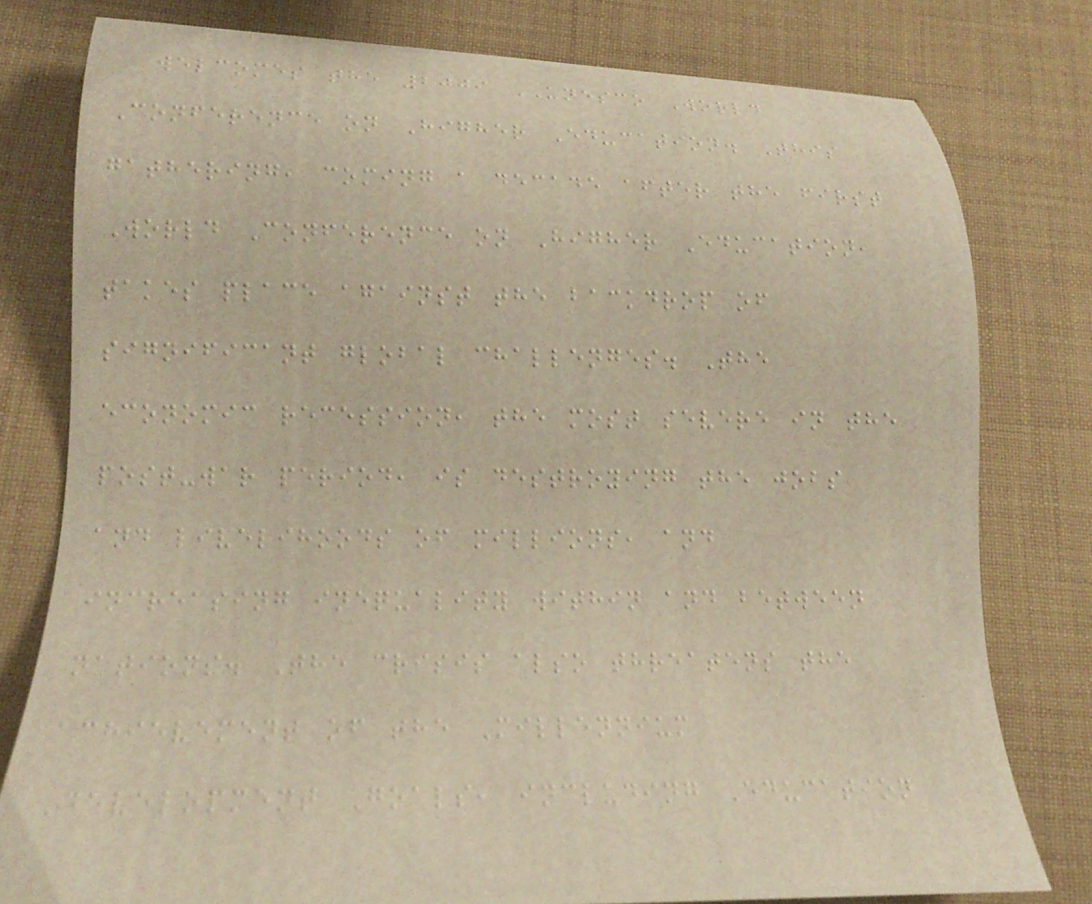welcomes the 2009 UNESCO World
Conference on Higher Education. This
gathering, coming a decade after the first
World Conference on Higher Education,
takes place against the backdrop of
significant global challenges. The
economic recession, the most severe in the
post-war period, is destroying the jobs
and livelihoods of millions, and
increasing inequality within and between
nations. The crisis also threatens the
achievement of the Millennium
Development Goals, including Education
